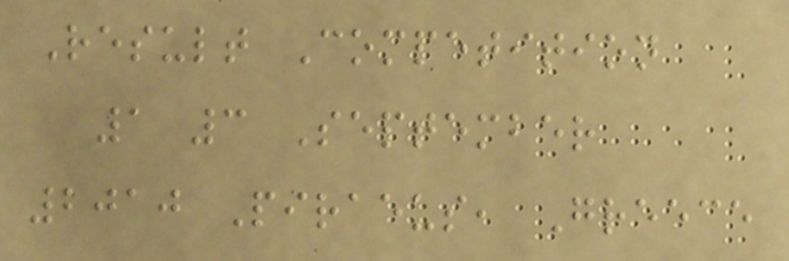Result Competition
1 3 September
2010 Piraeus, Greece
